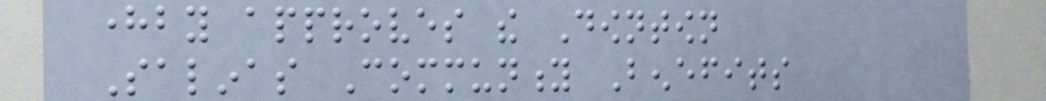hereby approves the Downtown
Salinas Community Benefits
